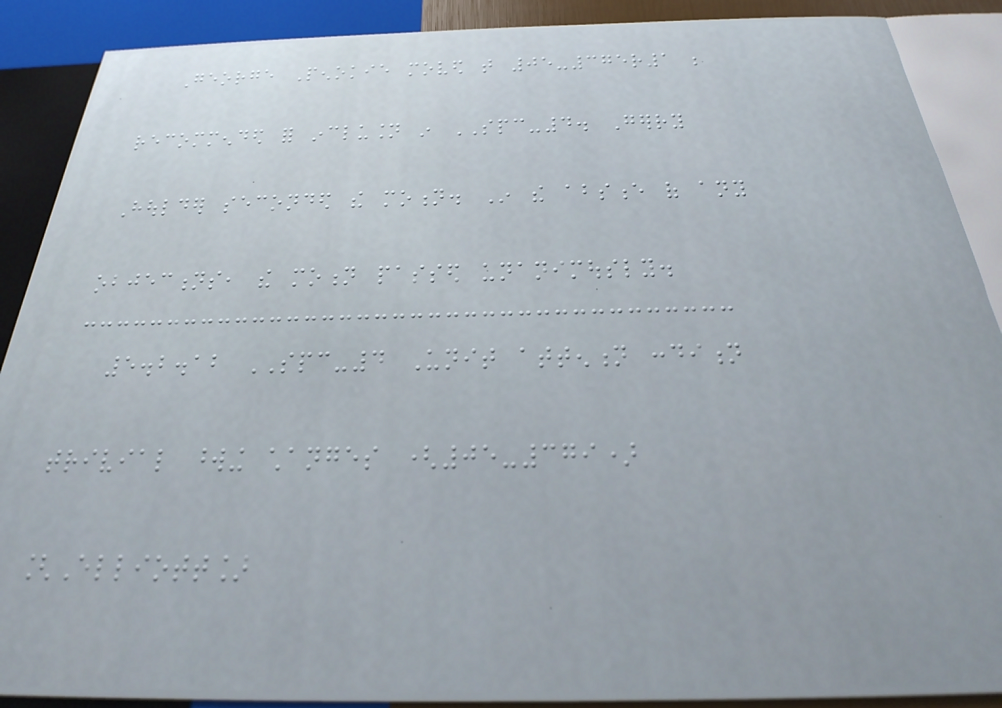George Penokie moved that 05-375r1 be
recommended for inclusion in SPC-4. Gerry
Houlder seconded the motion. In the absence of any
objections, the motion passed unanimously.
5.2.12 SPC-4 Unit attention condition
trivial wording changes (05-379)
[Elliott]
